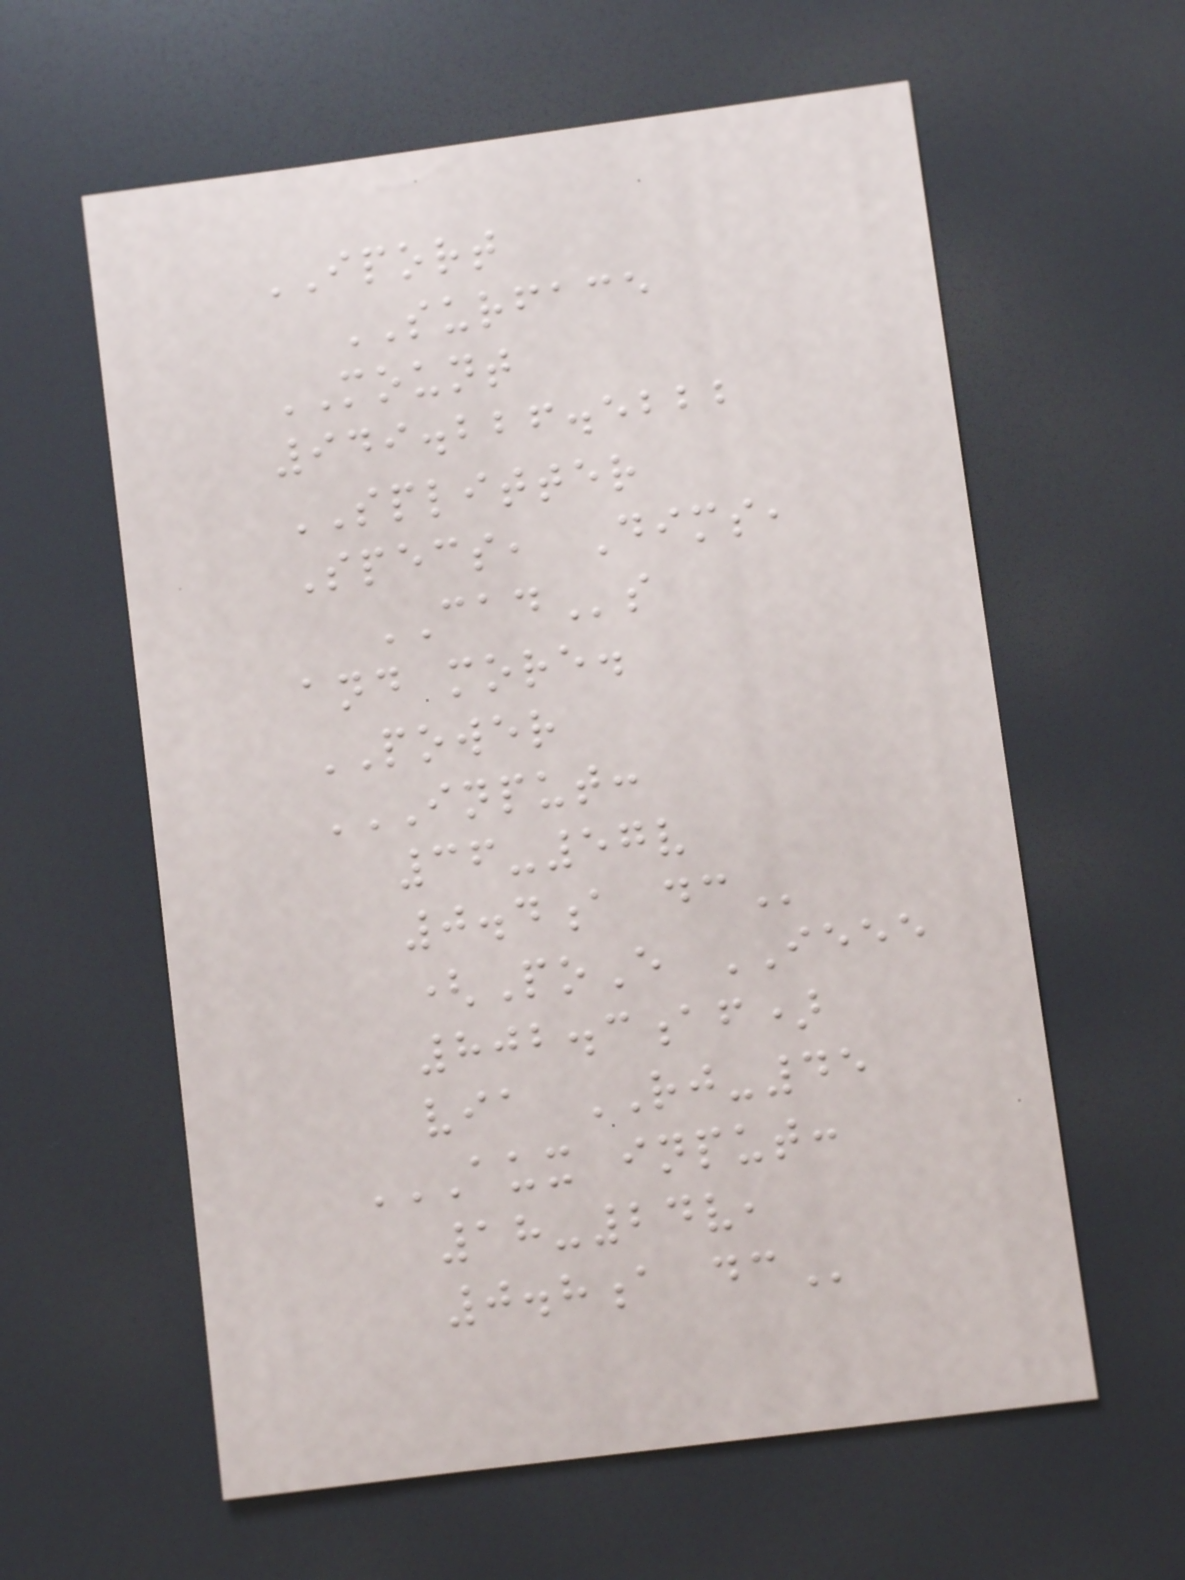IPORT
SURFACE
MOUNT
949.226.5222
SPLITTER
Specs, Dims,
CADs
and more.
POWER
INPUT:
36-57V
0.4A DC
(PoE IEEE
802.3af)
via RJ-45
AUX INPUT:
18-24V,
0.8A DC
